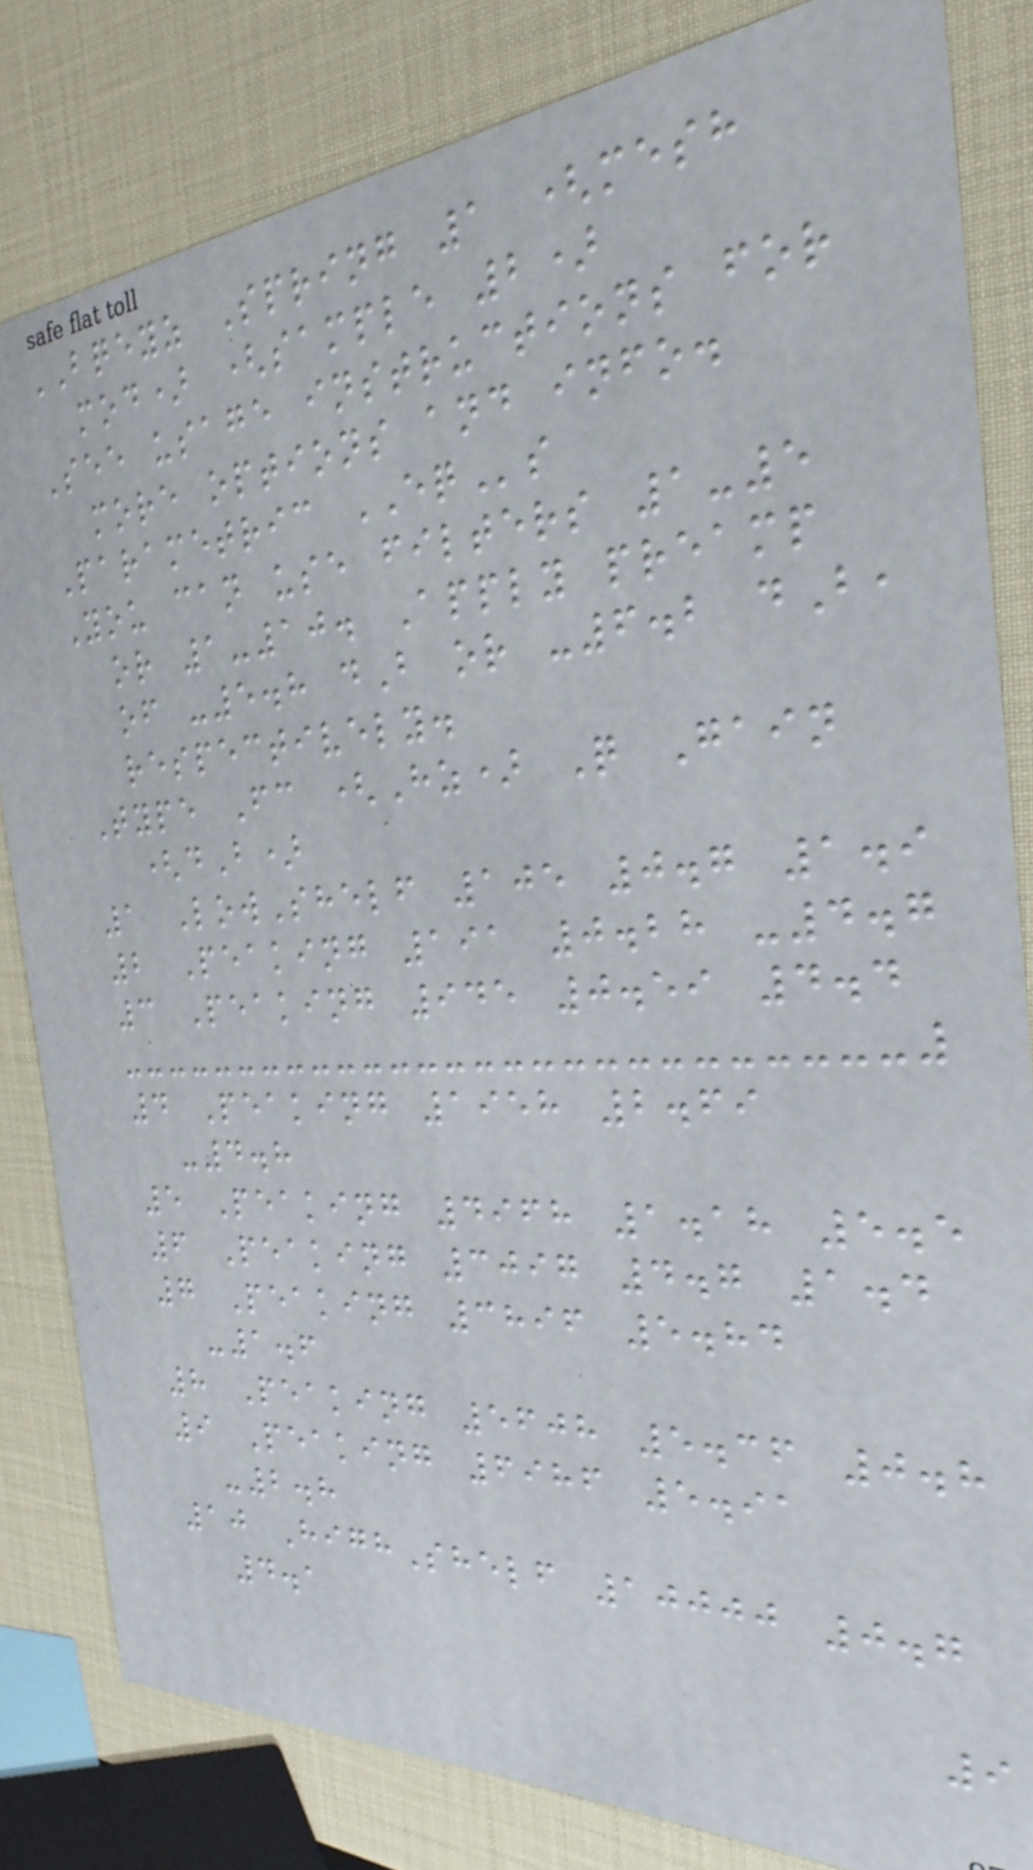BQEYZ Spring 1 (mesh
mod) (sample 2)
See usage instructions for
more options and info.
Parametric EQs
You can use filters 1-5
or 1-10. Apply preamp
of -5.8 dB or -6.2 dB,
respectively.
Type Fc (Hz) Q Gain
(dB)
1 LowShelf 105 0.7 1.9
2 Peaking 191 0.28 -4.7
3 Peaking 945 0.59 4.4
4 Peaking 1958 2.69
-4.8
5 Peaking 4968 1.18 5.5
6 Peaking 3097 4.7 1.4
7 Peaking 3896 5.84
-1.6
8 Peaking 5608 5.36 0.8
9 Peaking 6986 5.91
-2.8
10 HighShelf 10000 0.7
4.1
9
